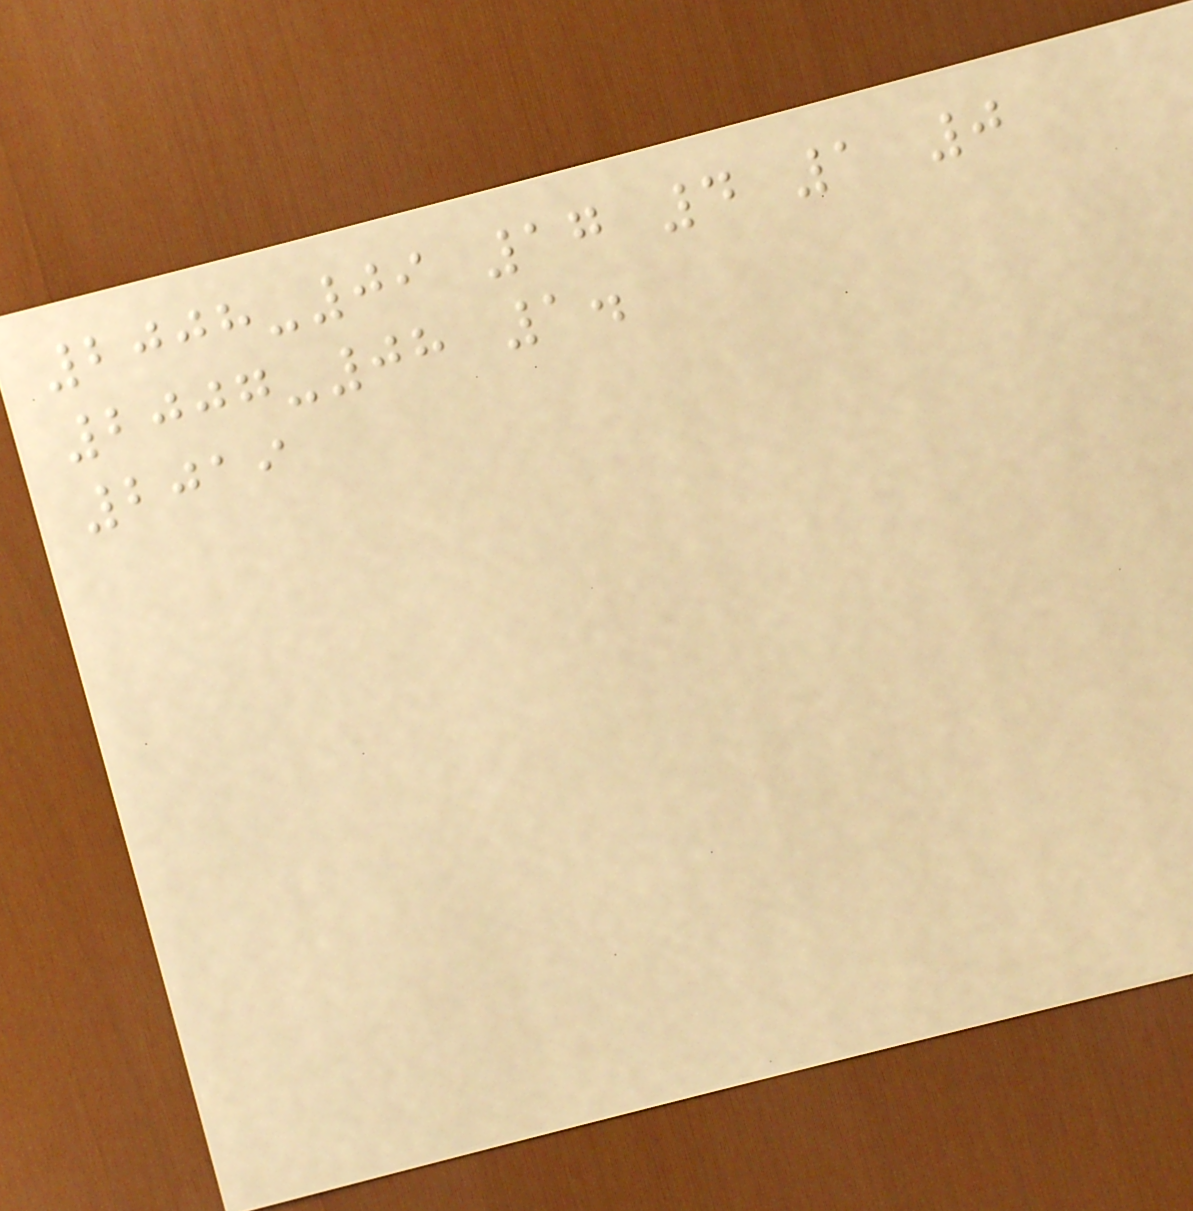2008-09 17 4 1 0
2007-08 1.
2019
